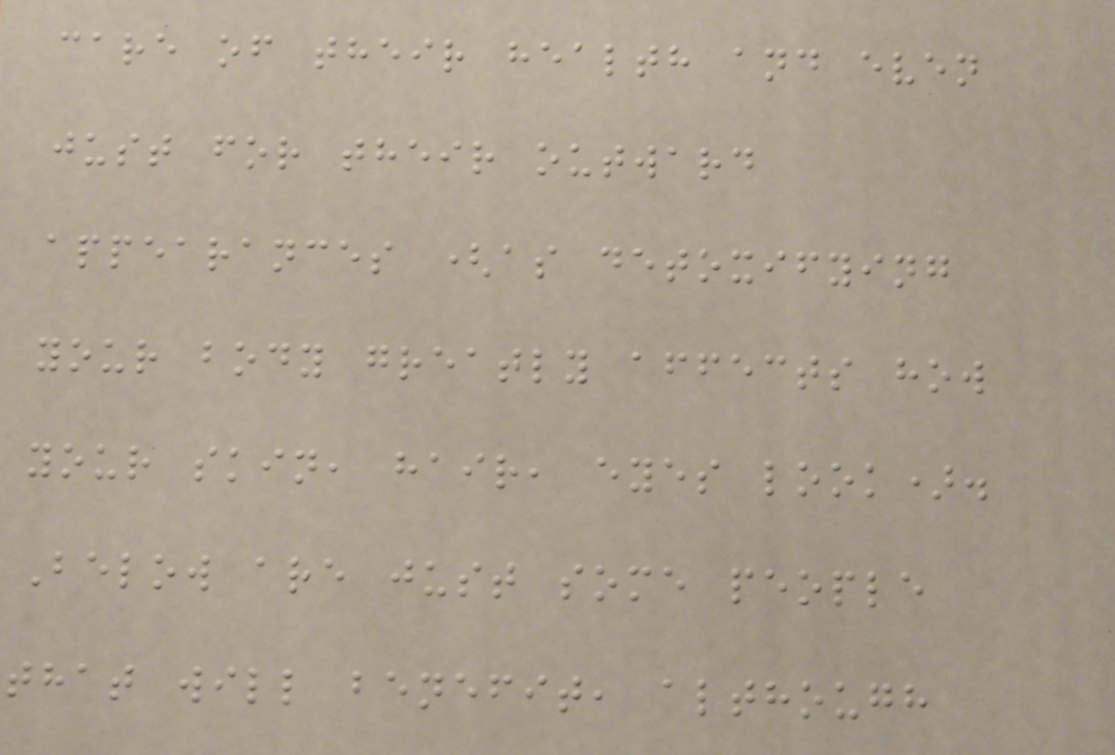care of their health and even
just for their outward
appearances (as detoxifying
your body greatly affects how
your skin, hair, eyes look).
Below are just some people
that will benefit, although
